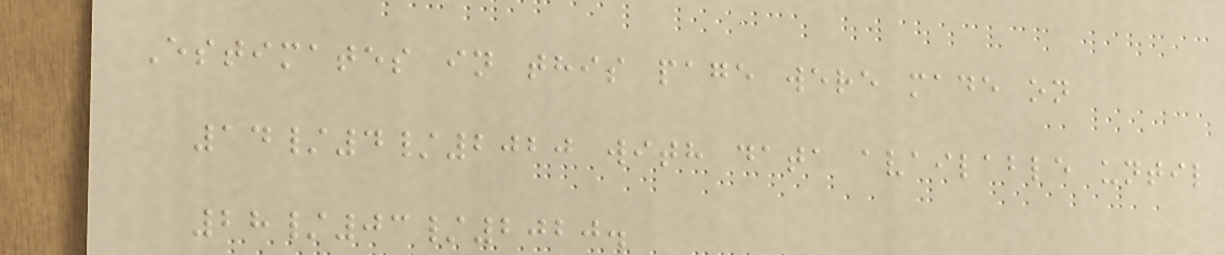Estimates in this page were made on
14/4/2020 with data available until
28/03/2020.
